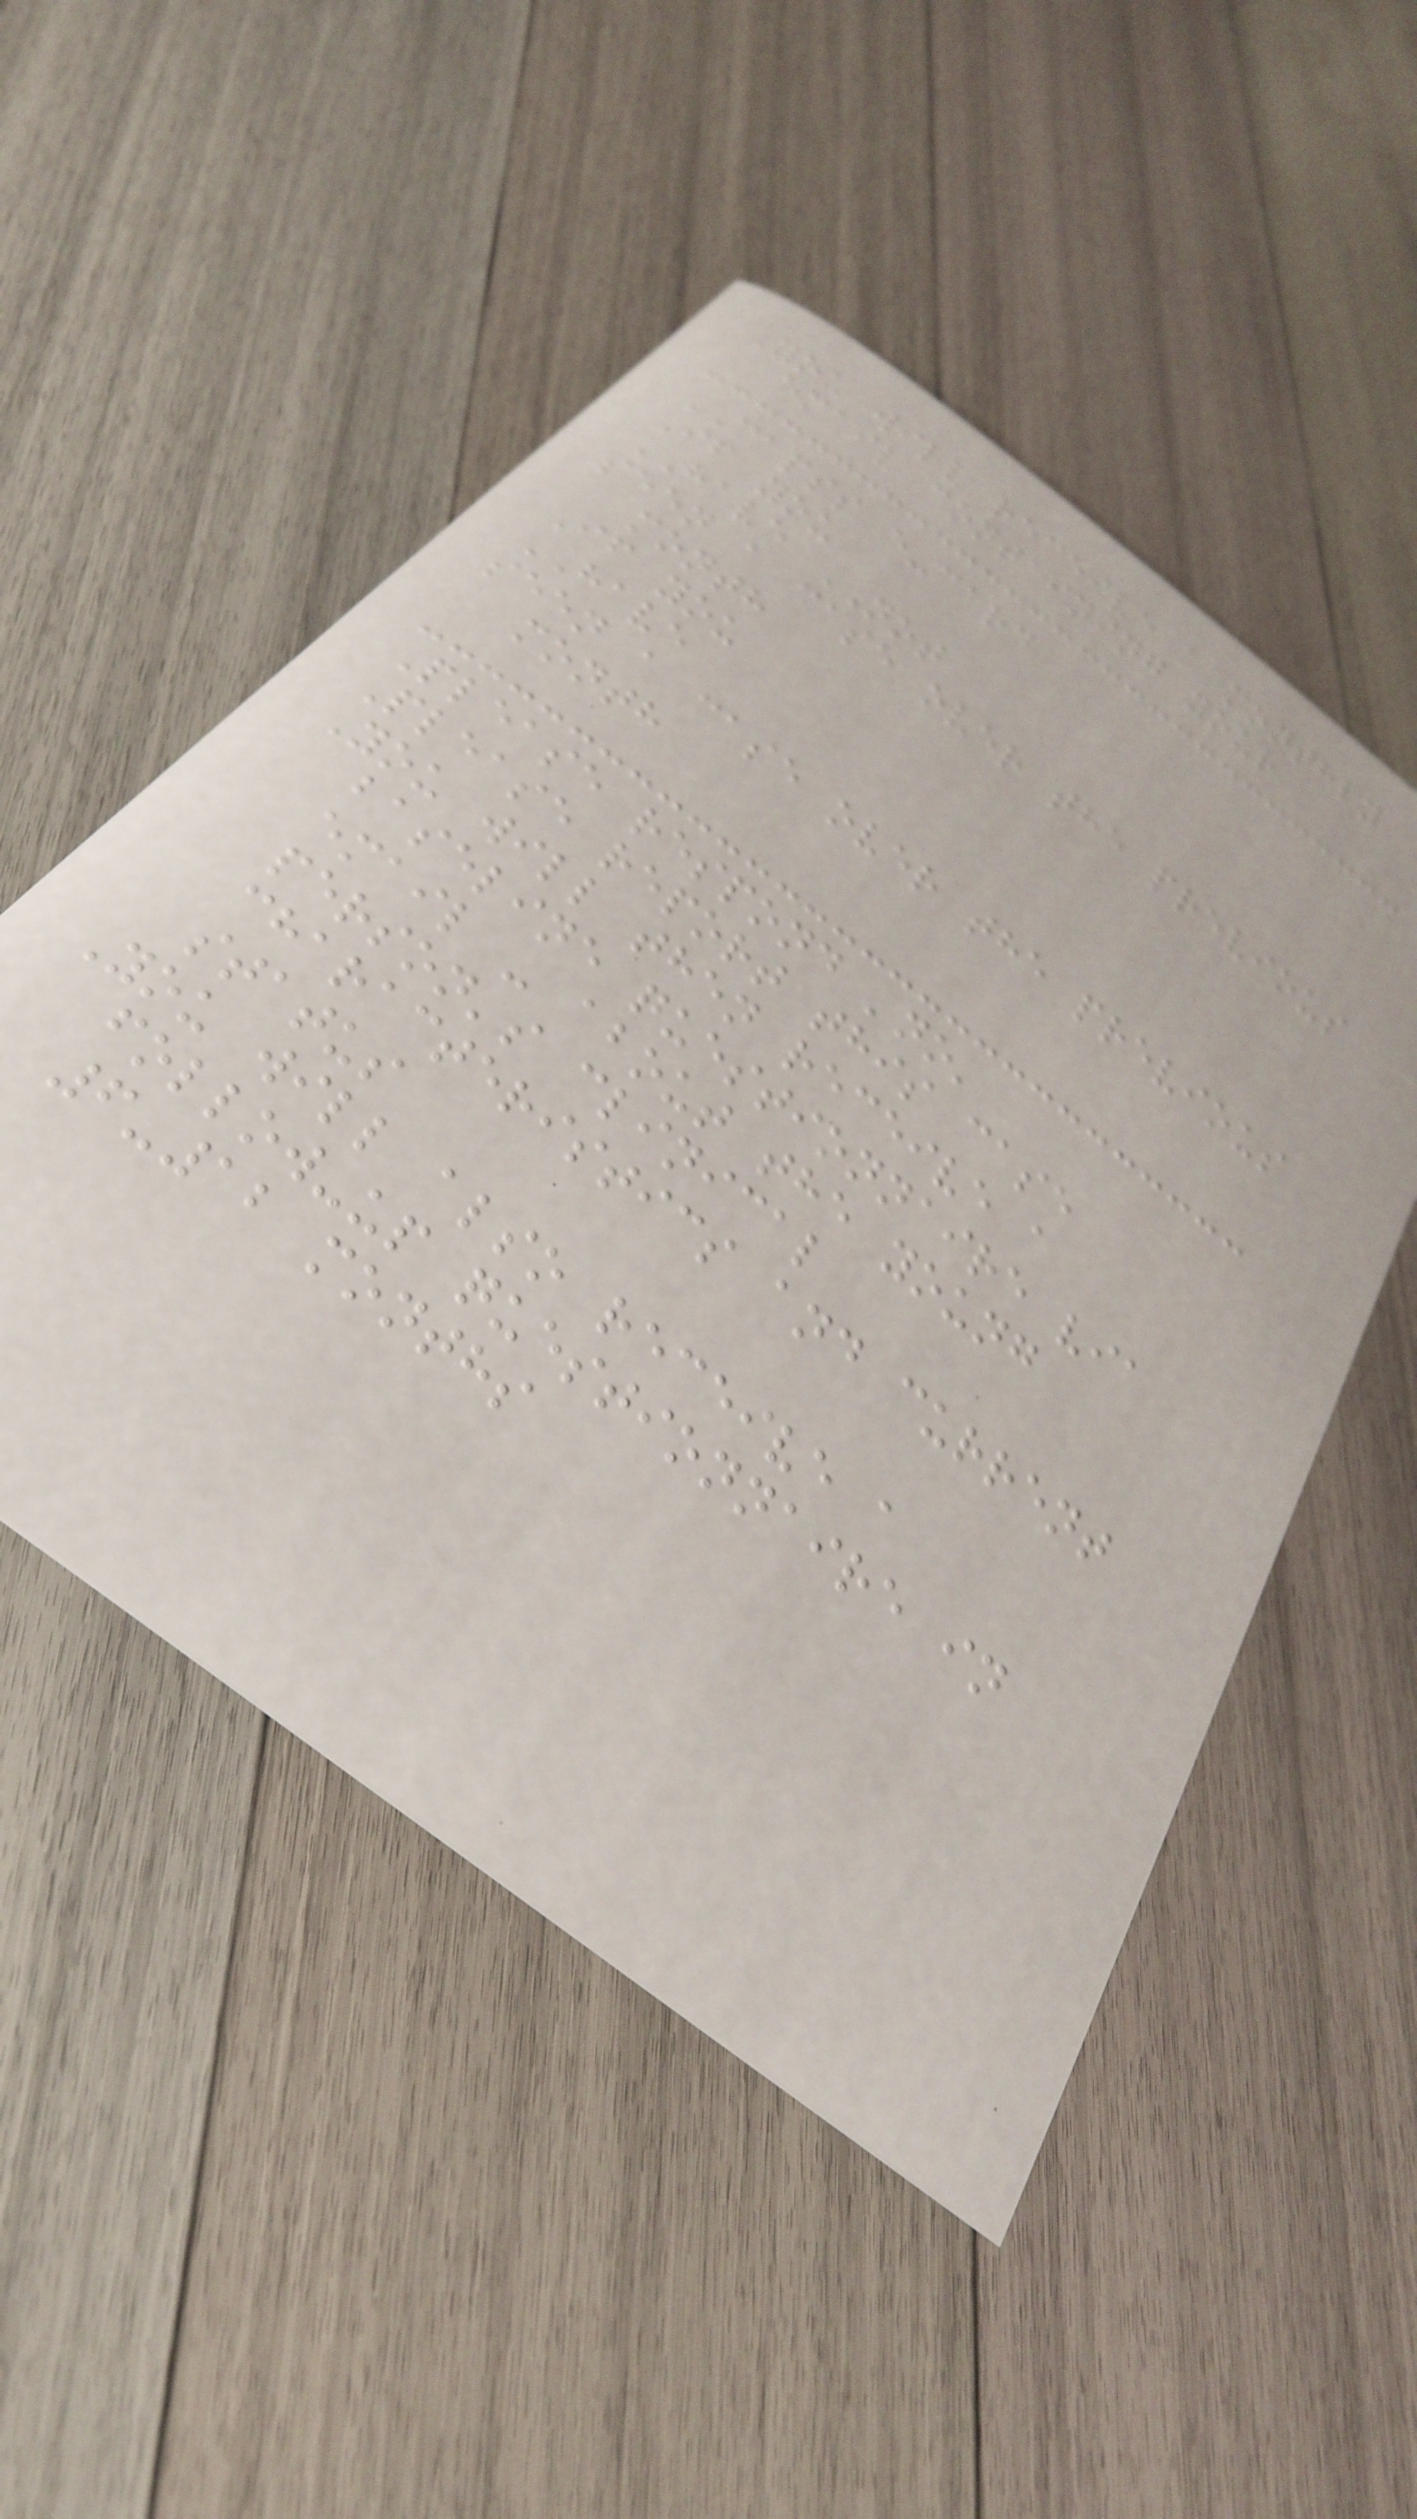You will receive a monthly
email containing your
CAPSS e-card
If you
HAVE NOT
seen a case over the previous
month
If you
HAVE
seen a case over the previous
month
Please respond 'no'
Please report this case
You will then receive a
baseline questionnaire via
email - about the young
person's clinical
characteristics and current
status
You will also receive a
follow-up questionnaire in
6-12 months
